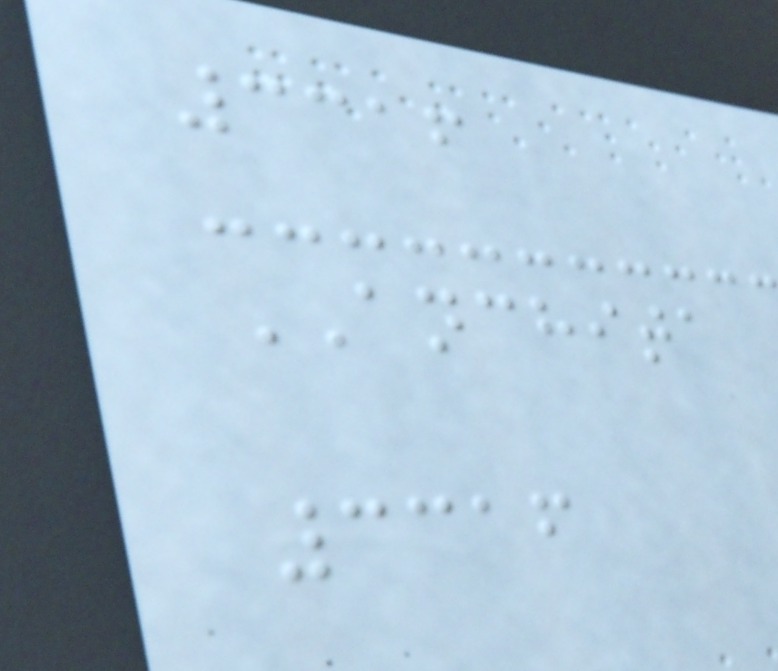3316
ANCHITA
3316
